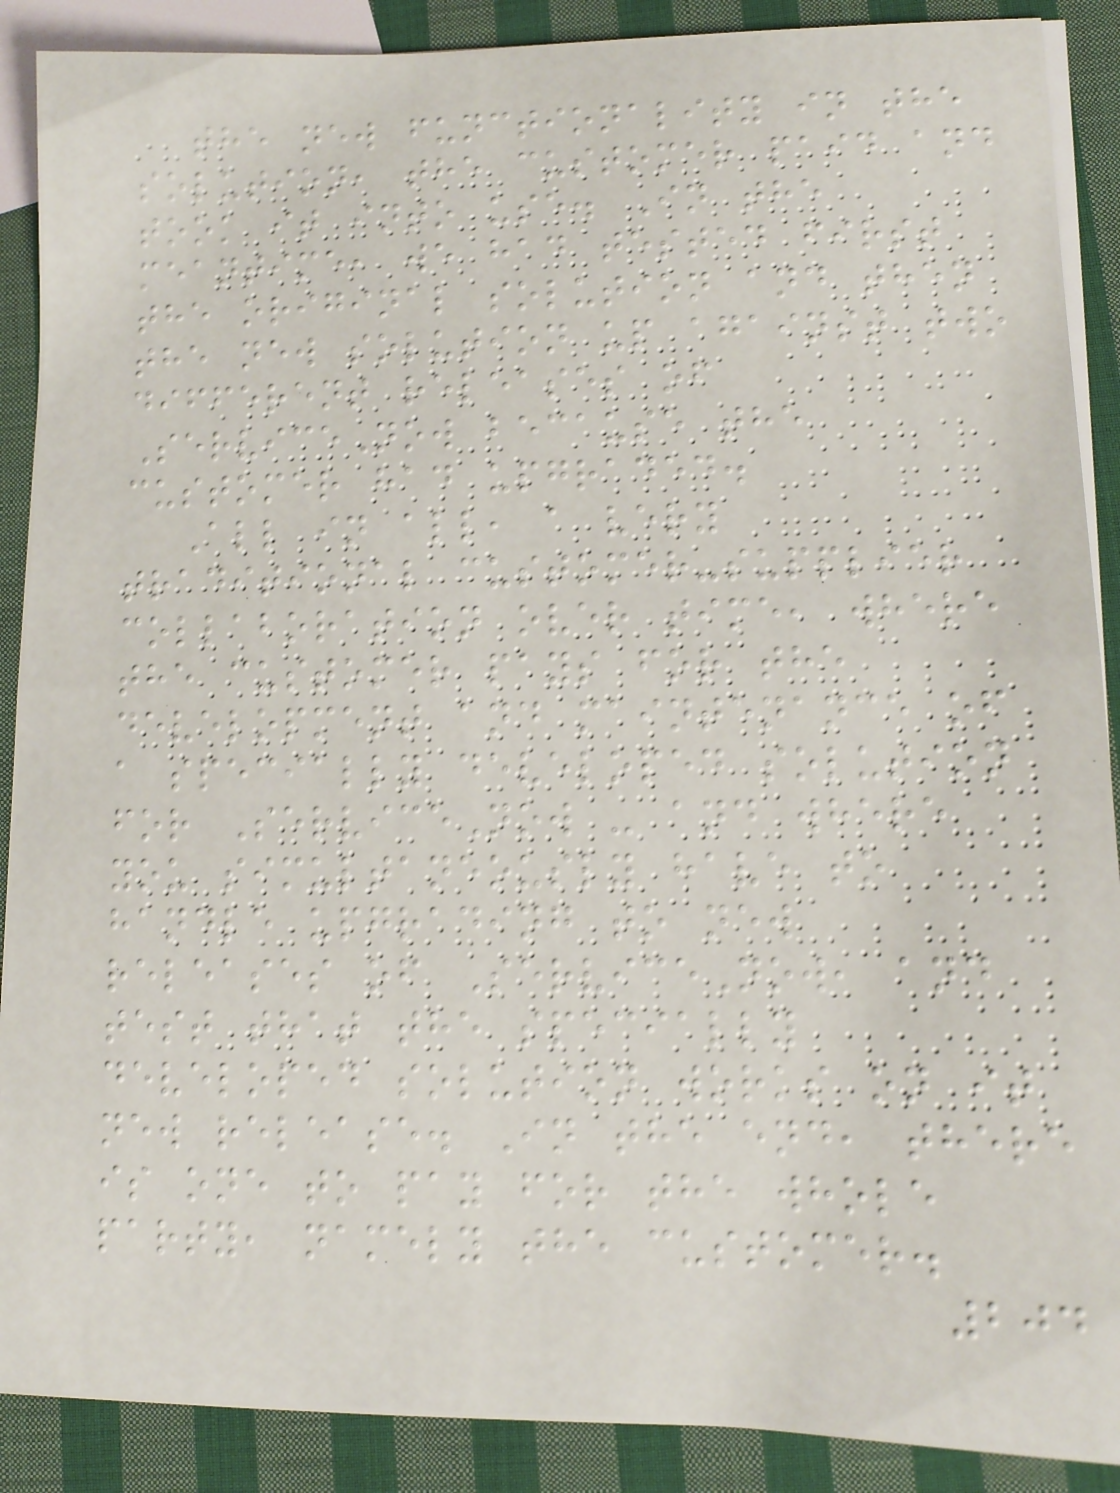the new functionality in the
solution, the customer paid and
took it into use. In the
meantime, we had tested first
the original solution and then
the new solution up against two
different releases of
ServiceNow because the
customer had upgraded.
All in all, a very
traditional customer-supplier
collaboration over time, where
the customer pays for the
development and maintenance of
a specially developed solution
for ServiceNow - and where
you simultaneously have to
handle upgrading to new
releases of ServiceNow, and
test that the specially
developed solution works on it
new release. In the end, there
is one to pay for the whole
party, namely the customer.
204
